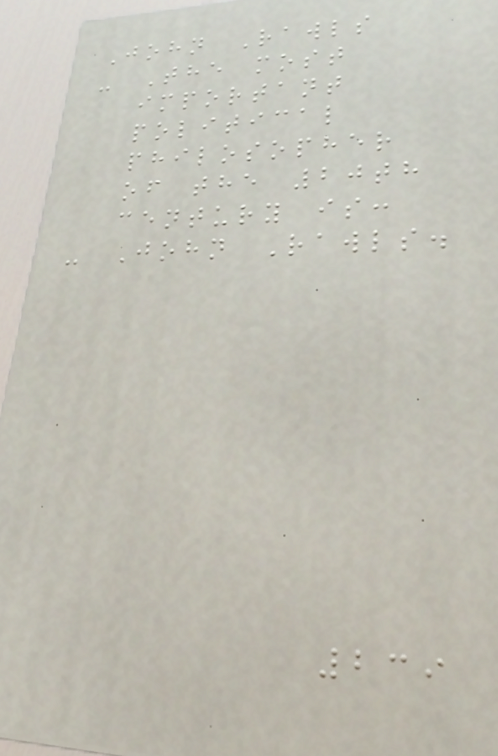John Rawls
- The most
important
political
philosopher
of the 20th
century is:
- John Rawls.
239
